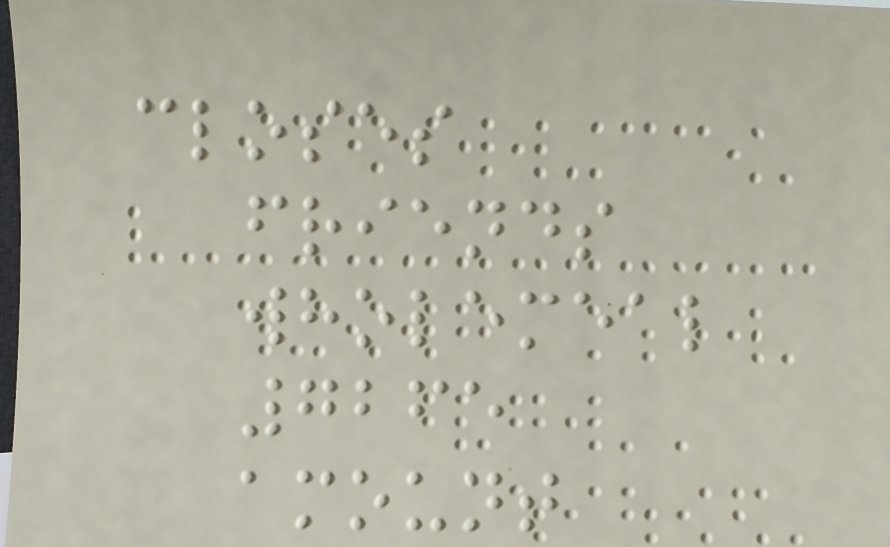closes
friends
wholemeal
7265
amount
